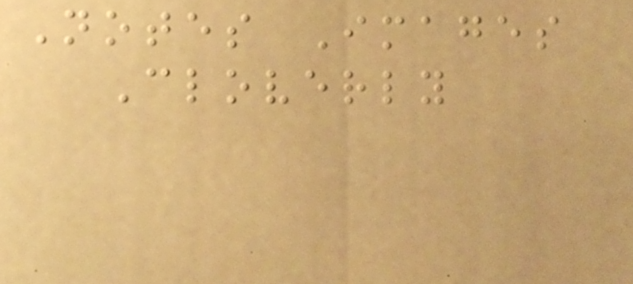Notes Images
Cloverly
